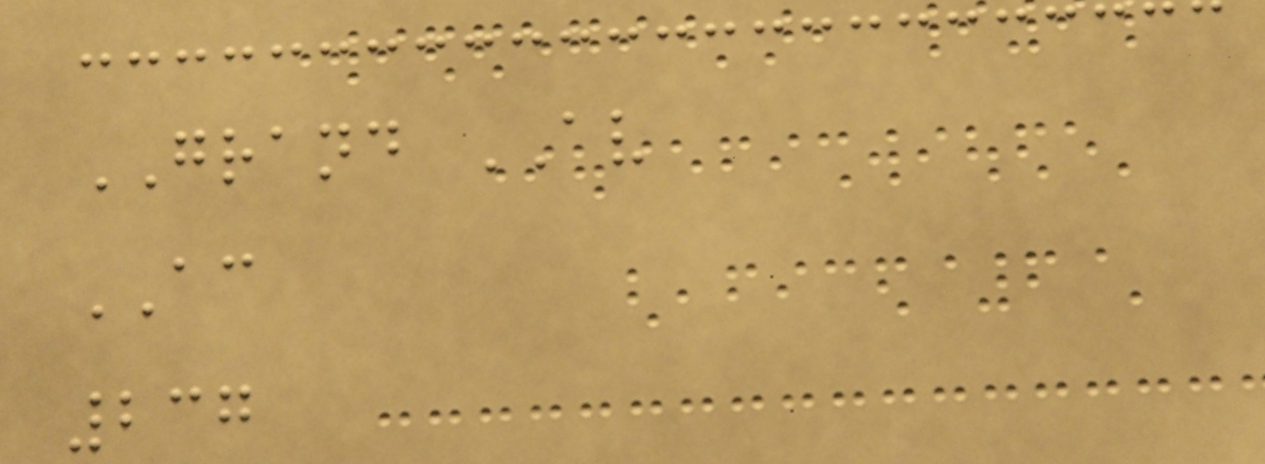GRAND AV
AC
237
